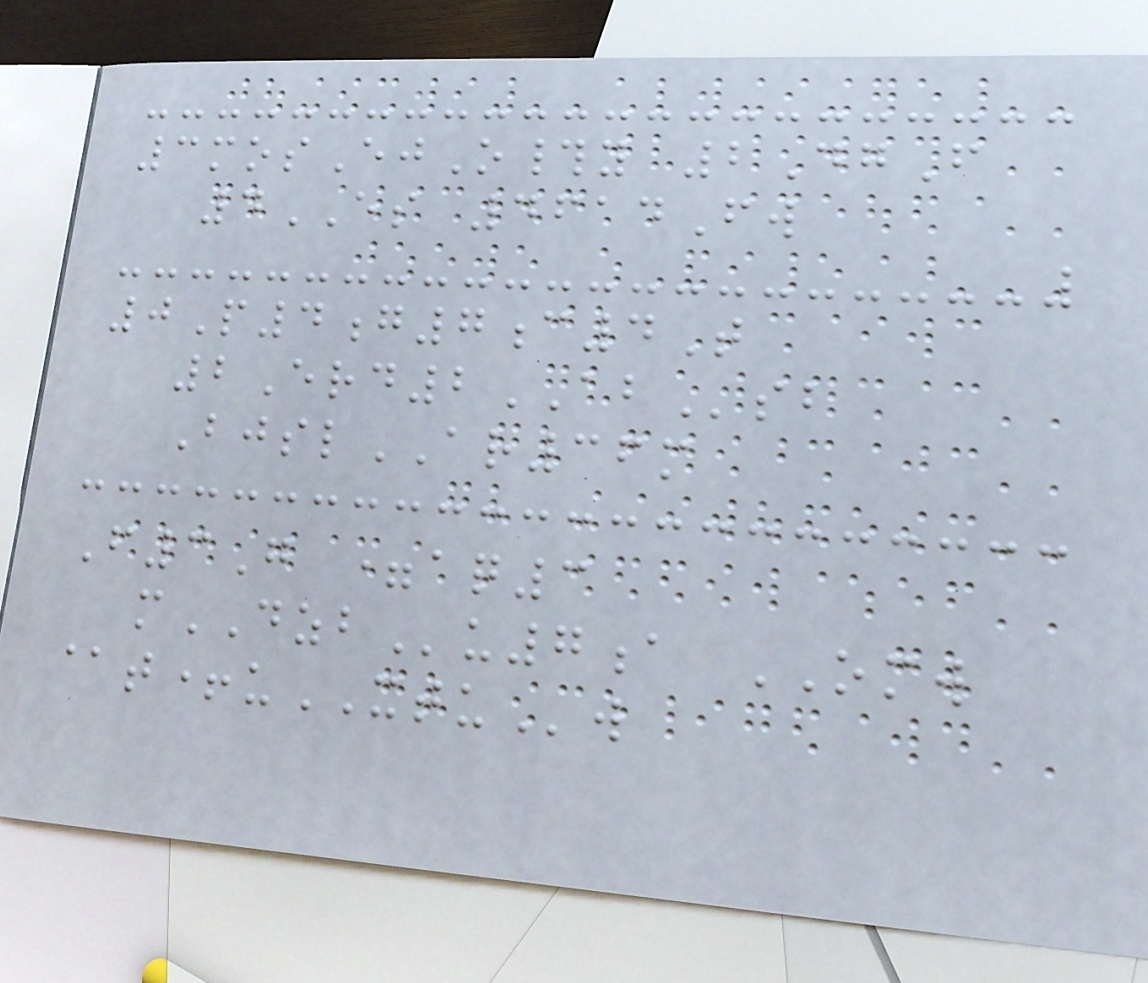3mosEjO#y 2DgF
4ES 4614Fw
0P4g7c4T
2Erd2ABsb
BjslAR36m
F3G =aq3
mDZBu7a OMW
@t+uXTUw
